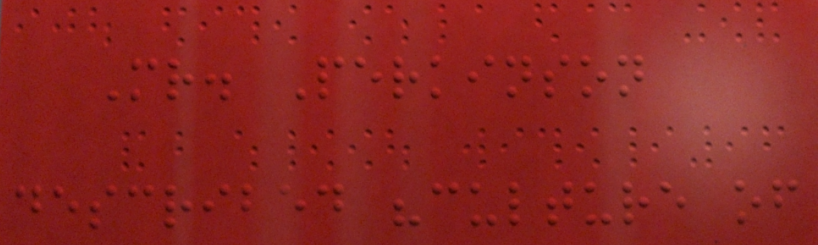Mr. Perkinson
described "culture of
